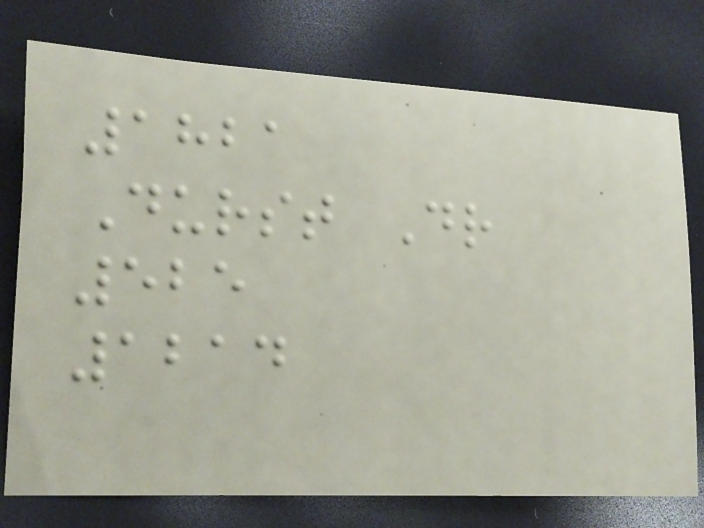1821
Durst Dr
525
1214
